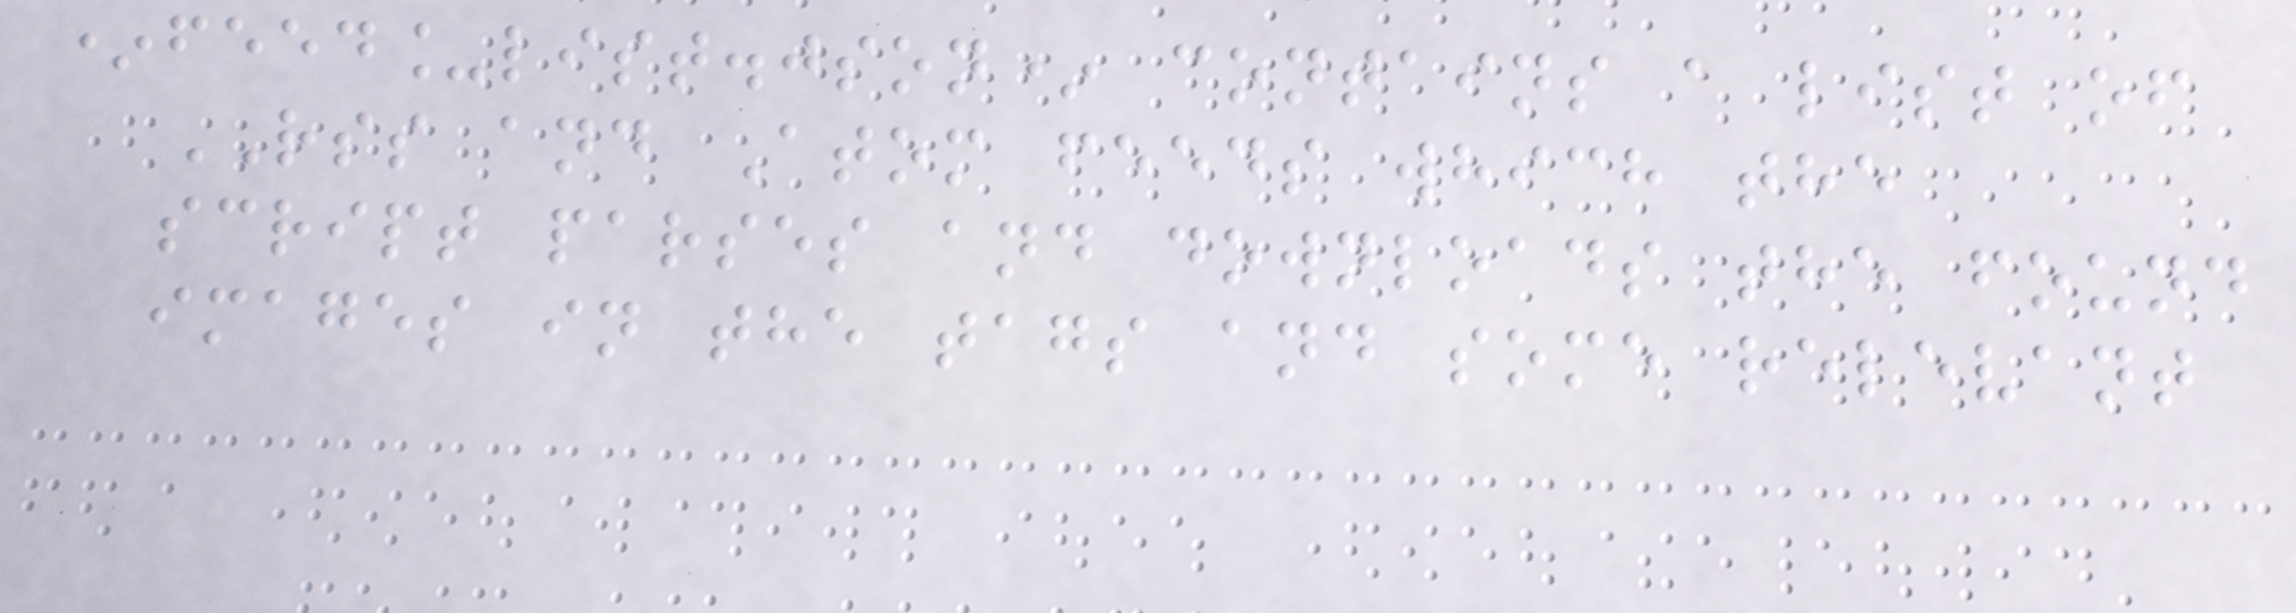*feed_list.json* contains a list of
RSS and Atom feeds which the
script parses and downloads the found
images in the tags and some relevant
